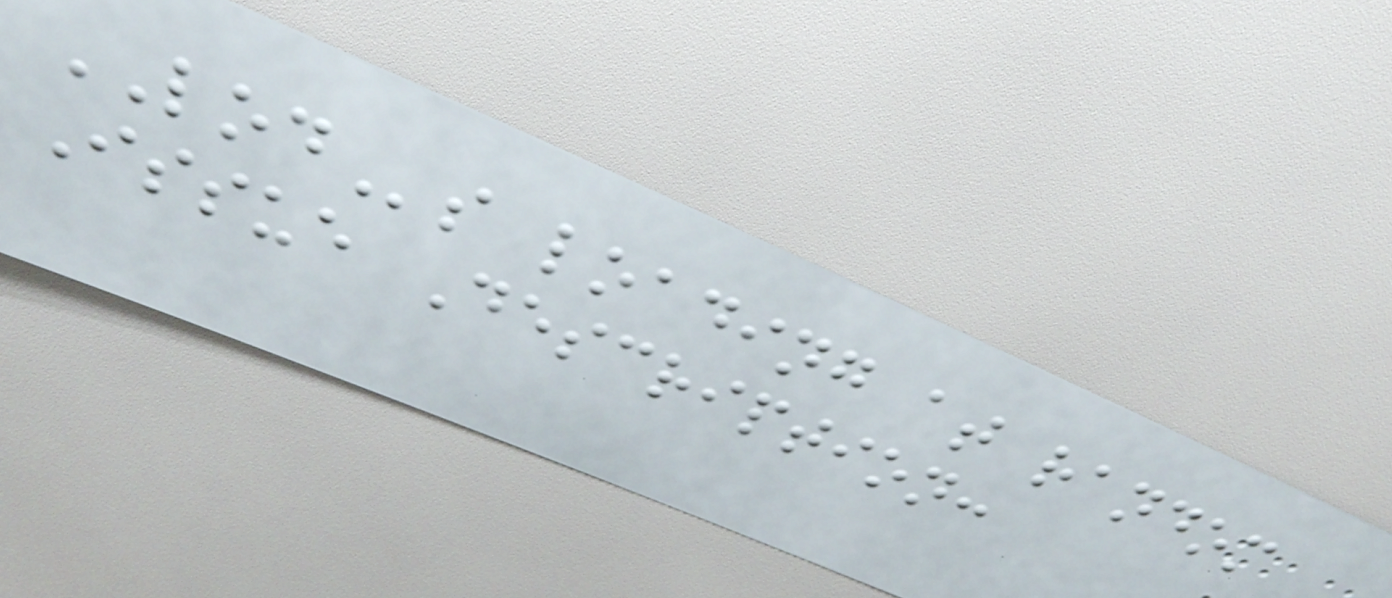LODs loading at random
Issue Description:
